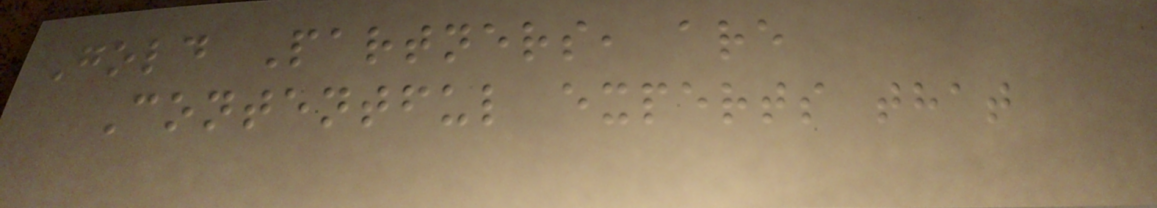Gold Partners, are
Contentful experts that
